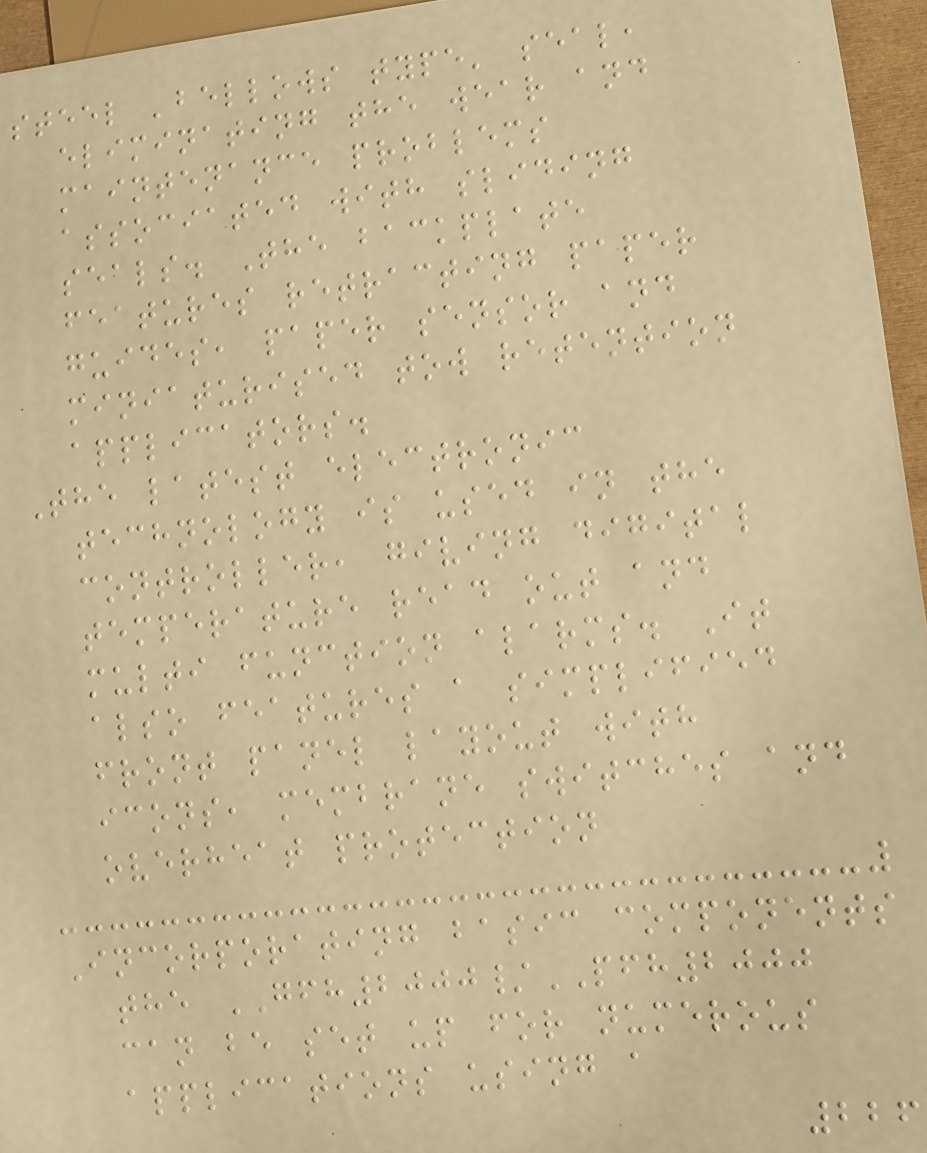steel 'bellows type' seal,
eliminating the wear and
maintenance problems
associated with sliding
seals. The backplate
features retracting paper
guides, paper sensor and
miniaturised tow retention
applicators.
The latest electronic
technology is used in the
controller, giving digital
temperature read out and
multi function alarms. It
also features a simplified
front panel layout with
icons, membrane switches and
overheat protection
Incorporating basic components
the GFH2000/PFH2000
can be set up for numerous
applications using a
226
